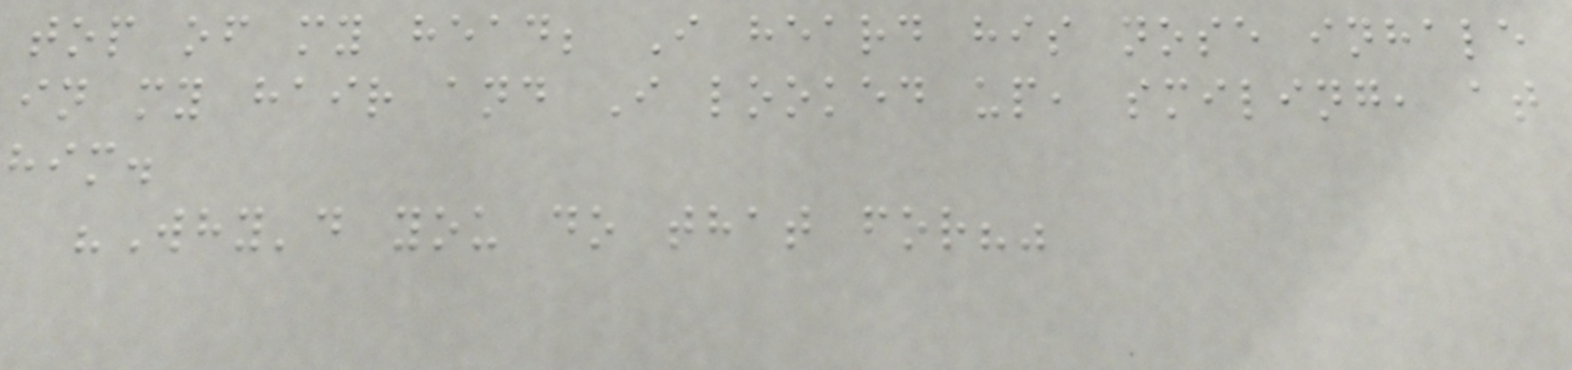top of my head; I heard his nose inhale
in my hair and I looked up, smiling, at
him.
"Why'd you do that for?"
